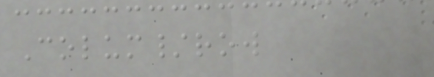Colum/row
